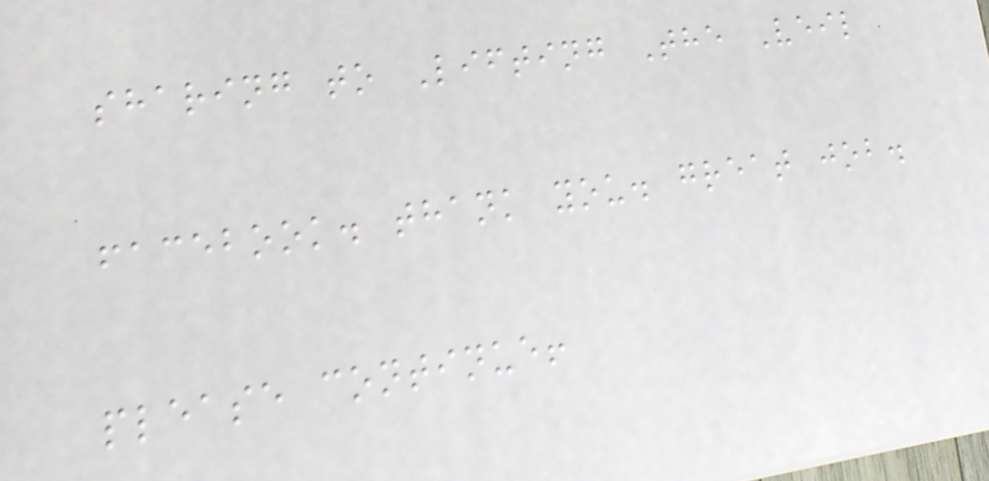sharing to Lifting The Veil
facebook. thank you. great job.
please continue!
